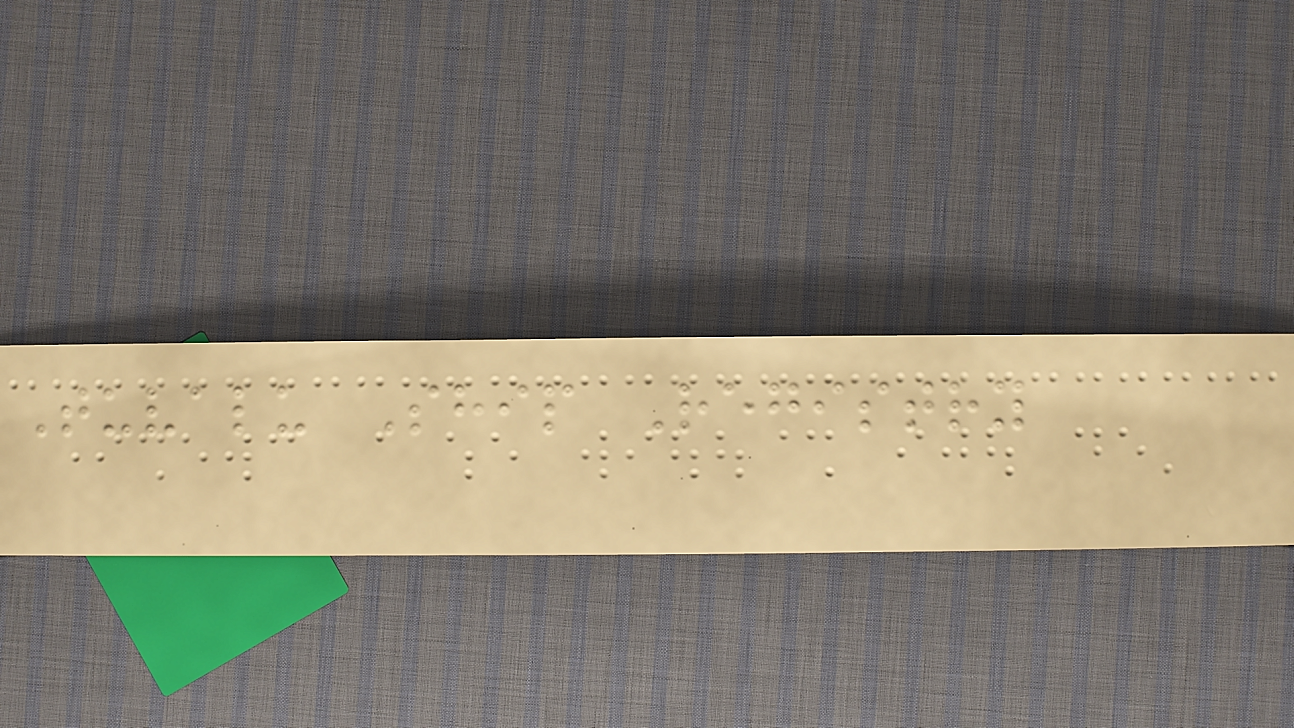Tuvalu Ship Registry
